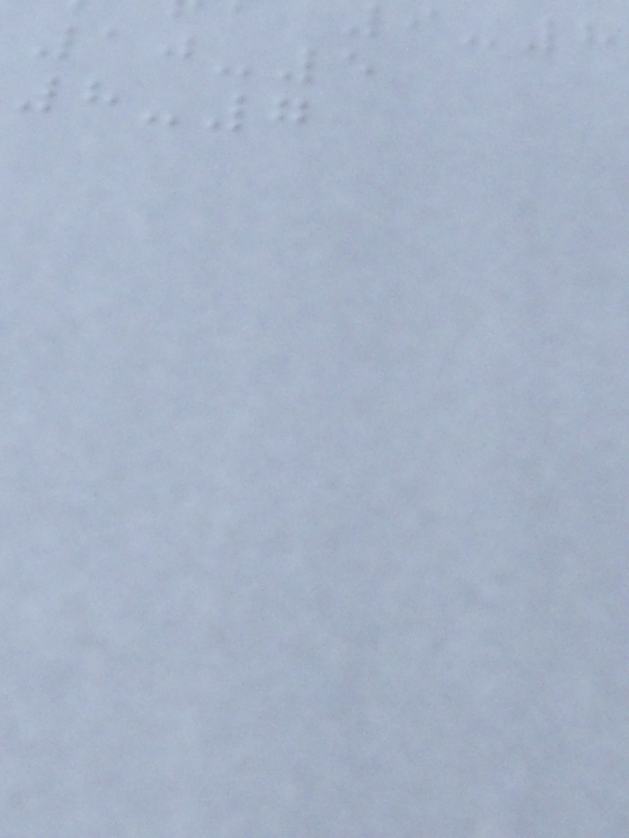10-5
8-7
